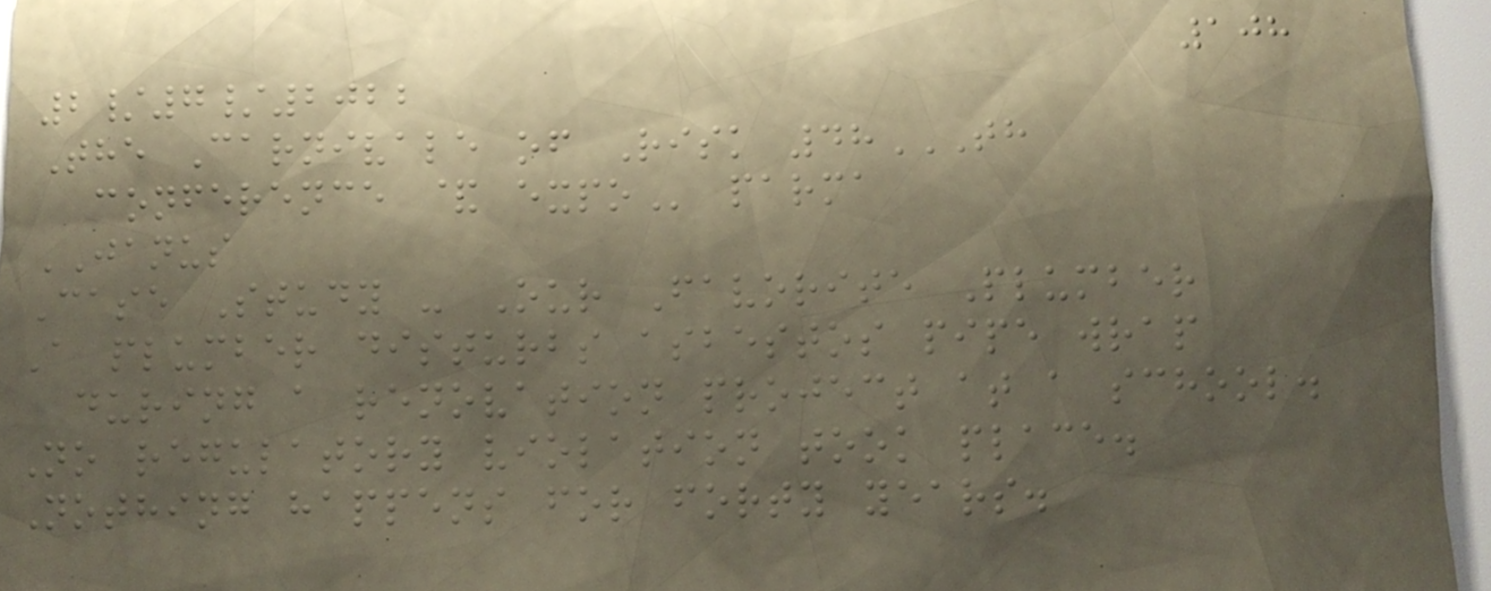108
2/7/2022
The Carnivale of Risk 48TH
CONFERENCE & EXPO parma
JANUS
Case Study - Our Favorite Plumber
A plumber disturbs asbestos pipe wrap
during a renovation project at a school.
No regulatory violation took place.
Nothing happens for forty years.
